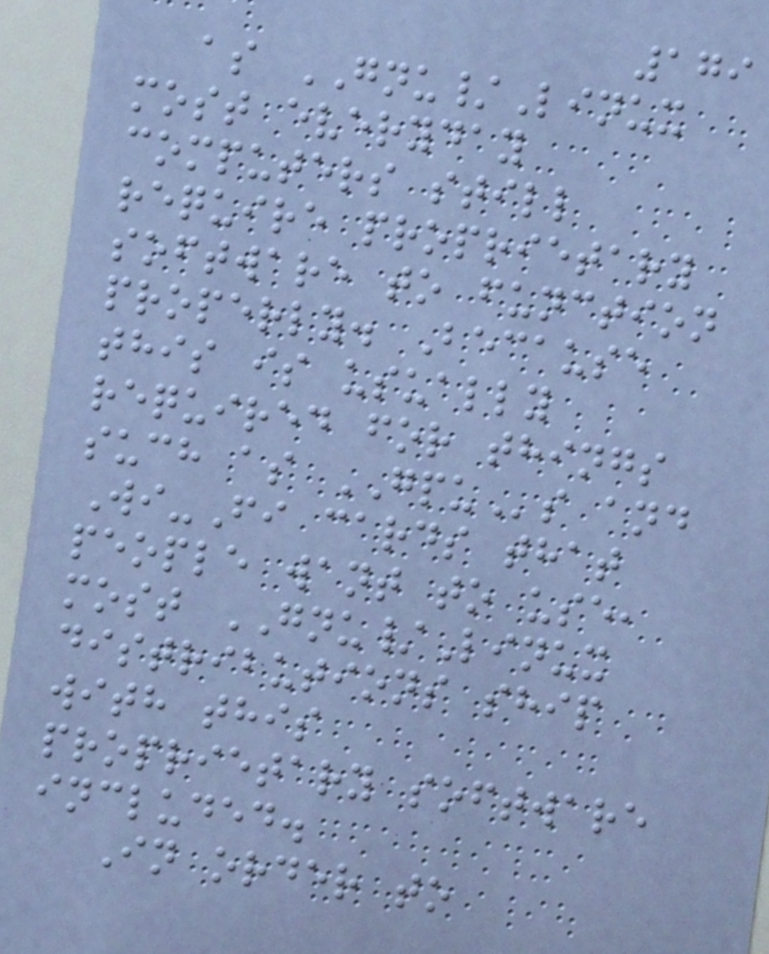179
as GNU/Linux
most everyday
computers still
require proprietary
software to function
properly. Because
this is usually
required for things
such as GPUs and
Wi-Fi cards that
people want to use,
most GNU/Linux
distributions ship
with this
proprietary software
included.
In order to
